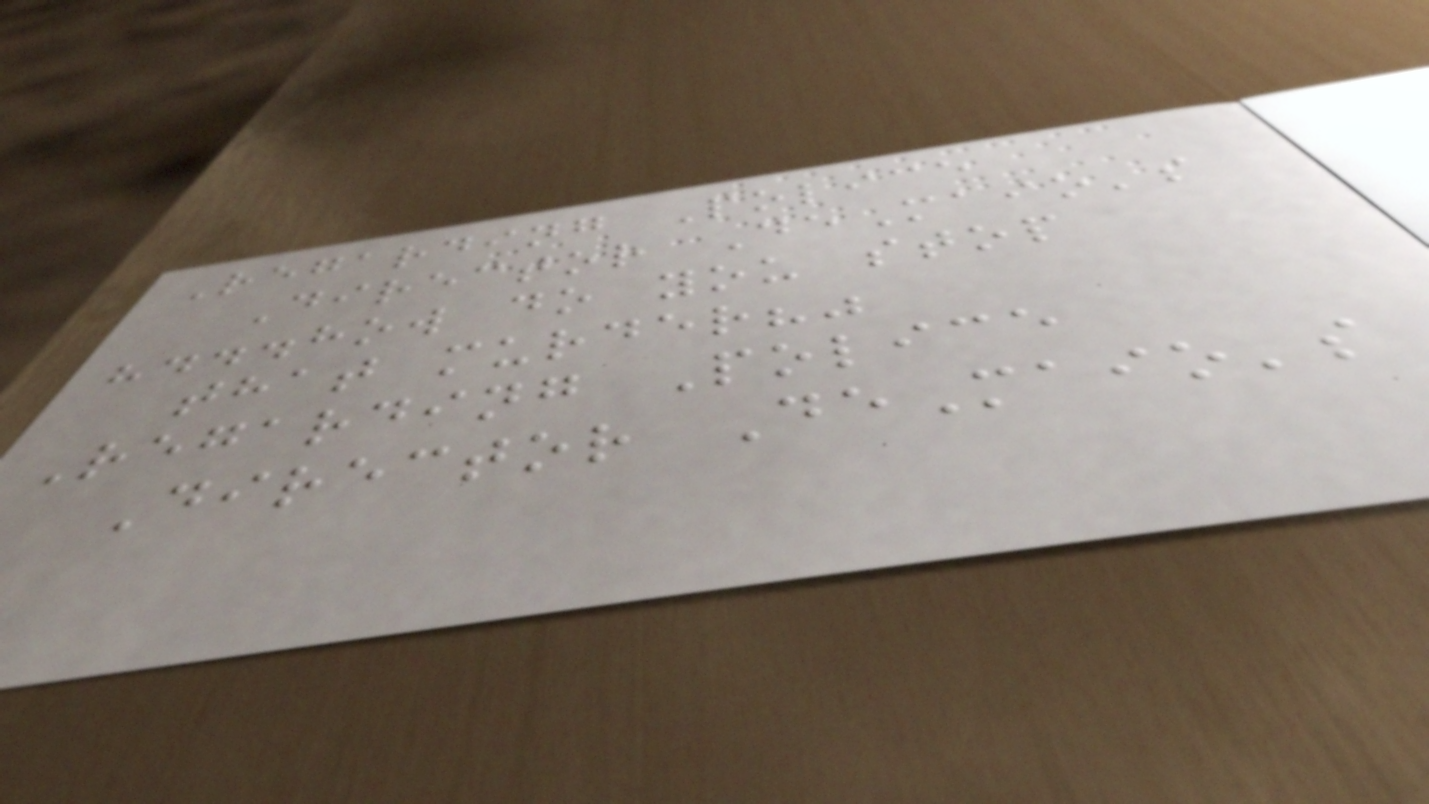Regarding Police
Director DeMaio's
"...how do you stop
that murder?"
Regarding Police
Director DeMaio's
